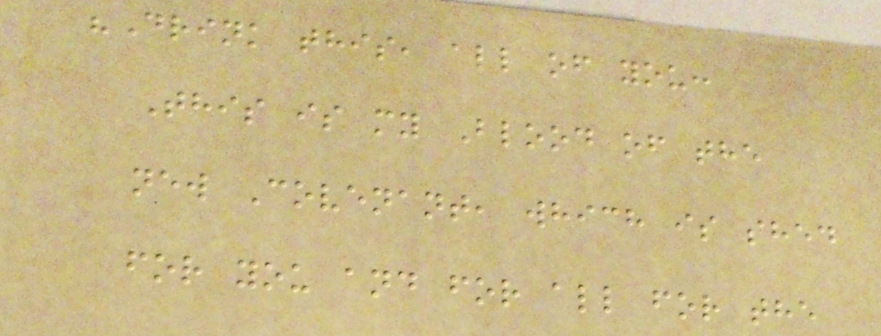"Drink this, all of you:
This is my Blood of the
new Covenant, which is shed
for you and for all for the
